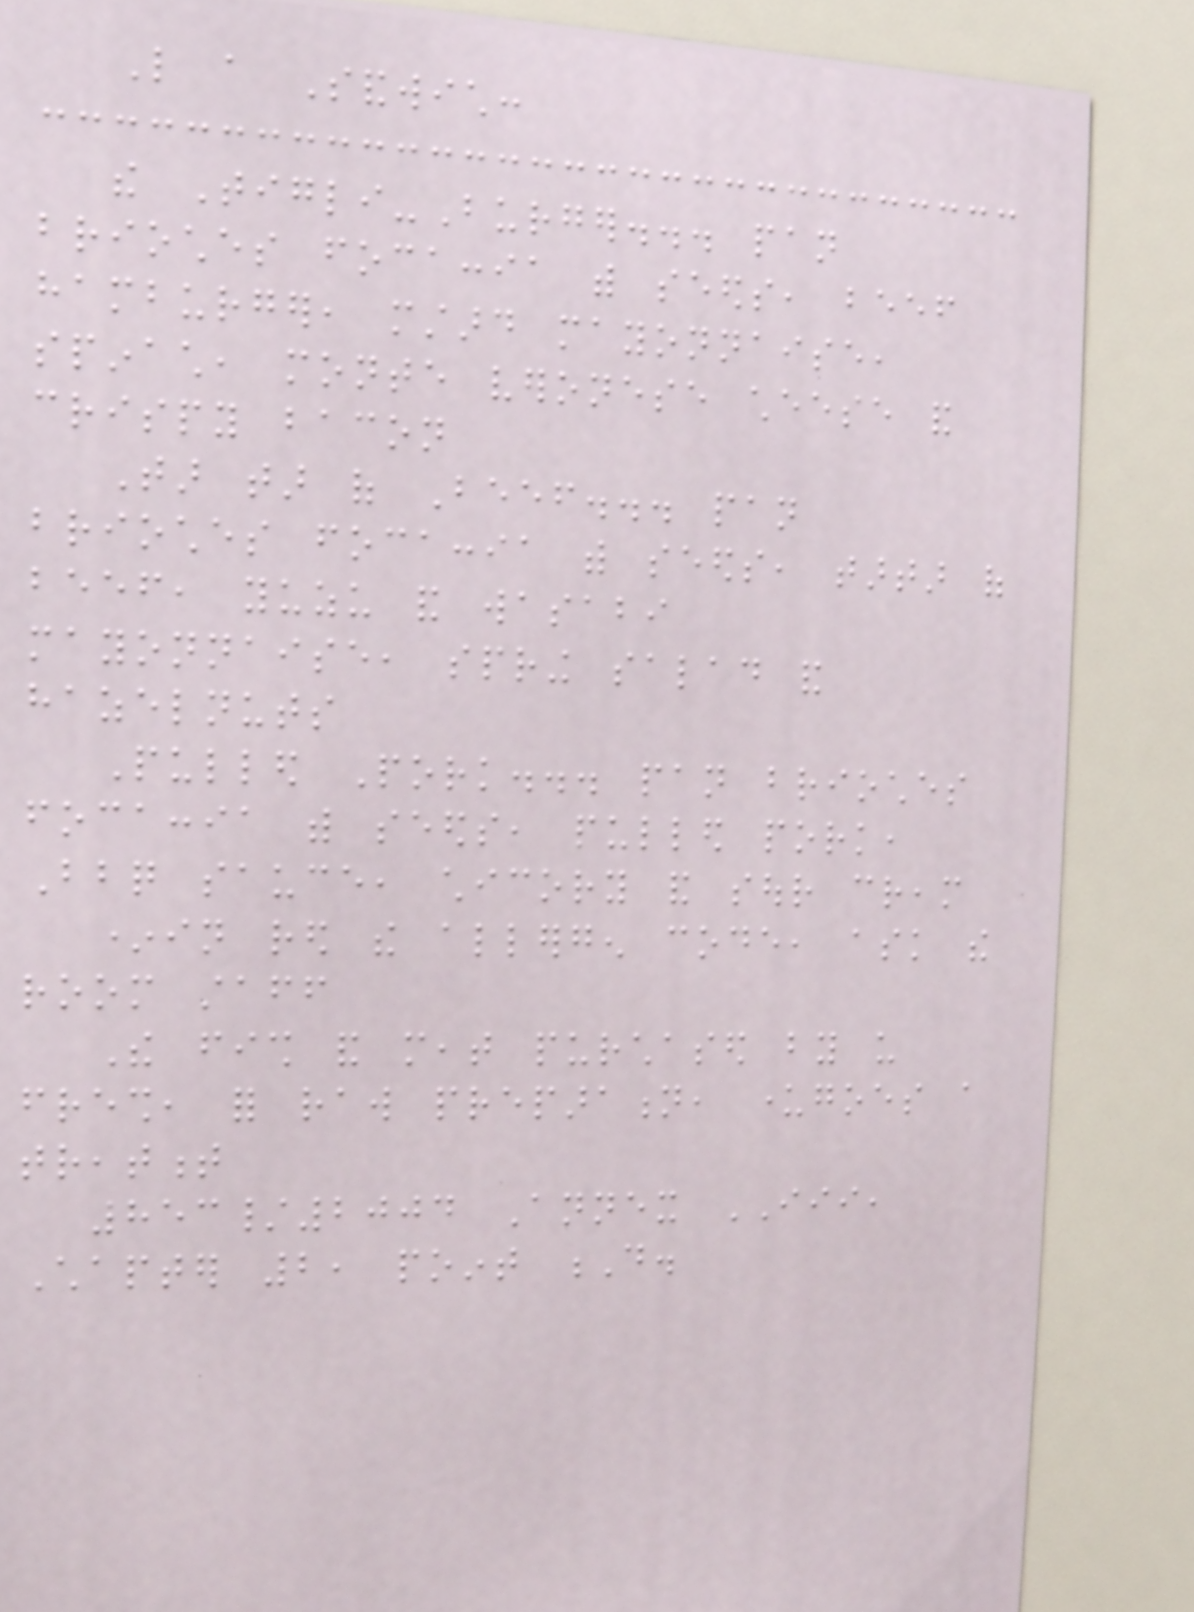Like a Sandwich:
the Tigli-Burger... pan
brioches focaccia with seeds, beef
hamburger, mustard mayonnaise,
spinach, monte veronese cheese and
crispy bacon
Tar tar of Beef... pan
brioches focaccia with seeds, tartar of
beef, yuzu and wasabi
mayonnaise, spring salad and
hazelnuts
Pulled Pork... pan brioches
focaccia with seeds, pulled pork,
Bbq sauce, chicory and sour cream
*in red the allergen code, ask the
room staff
The fish and meat purchased by us
fresh, for raw preparation, undergoes a
treatment
853/2004 Annex III,
Chapter 2, point D.
